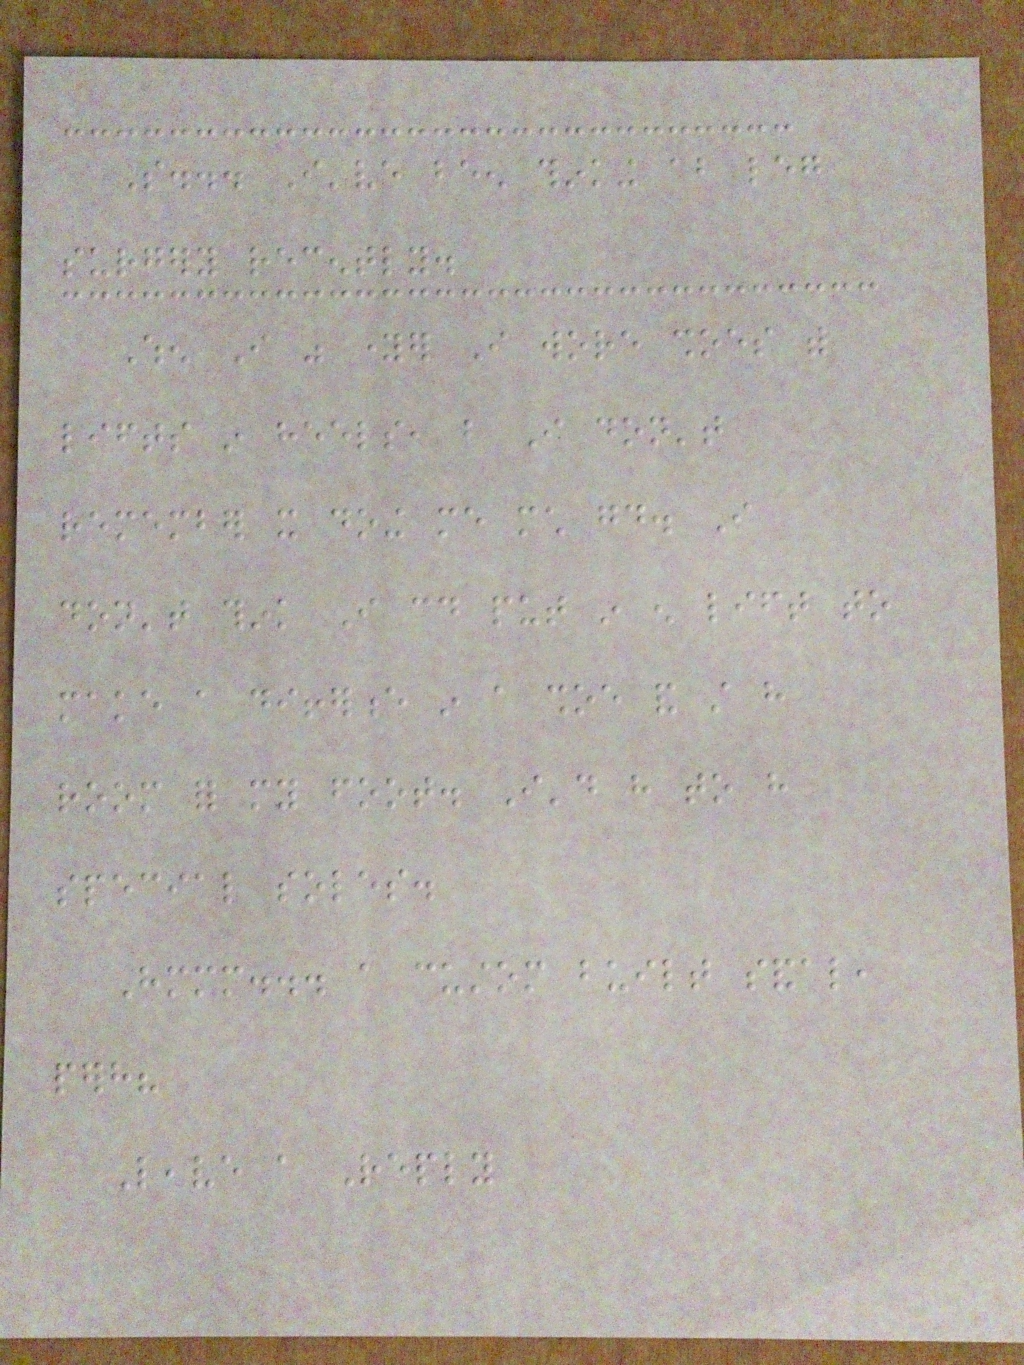So... I've been thinking about leg
surgery recently.
When I was younger I wore shoes with
lifts in heels, but I don't
remember it doing me much good. I
don't think I could put in enough lift to
make a difference in a shoe and still have
room for my foot. I'd have to have
special soles.
Hmmm... a custom built sandal,
perhaps?
Leave a Reply
